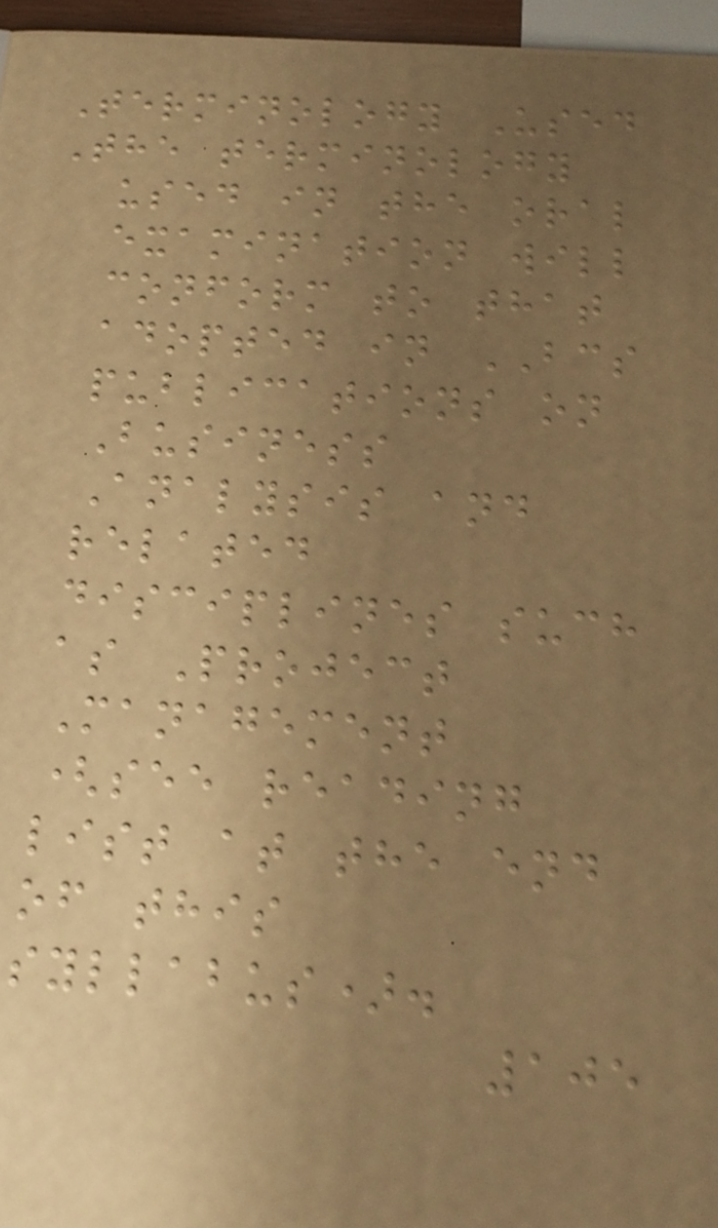Terminology Used
The terminology
used in the oral
examination will
conform to that
adopted in BCS
publications on
Business
Analysis and
related
disciplines such
as Project
Management
(see reading
list at the end
of this
syllabus).
105
